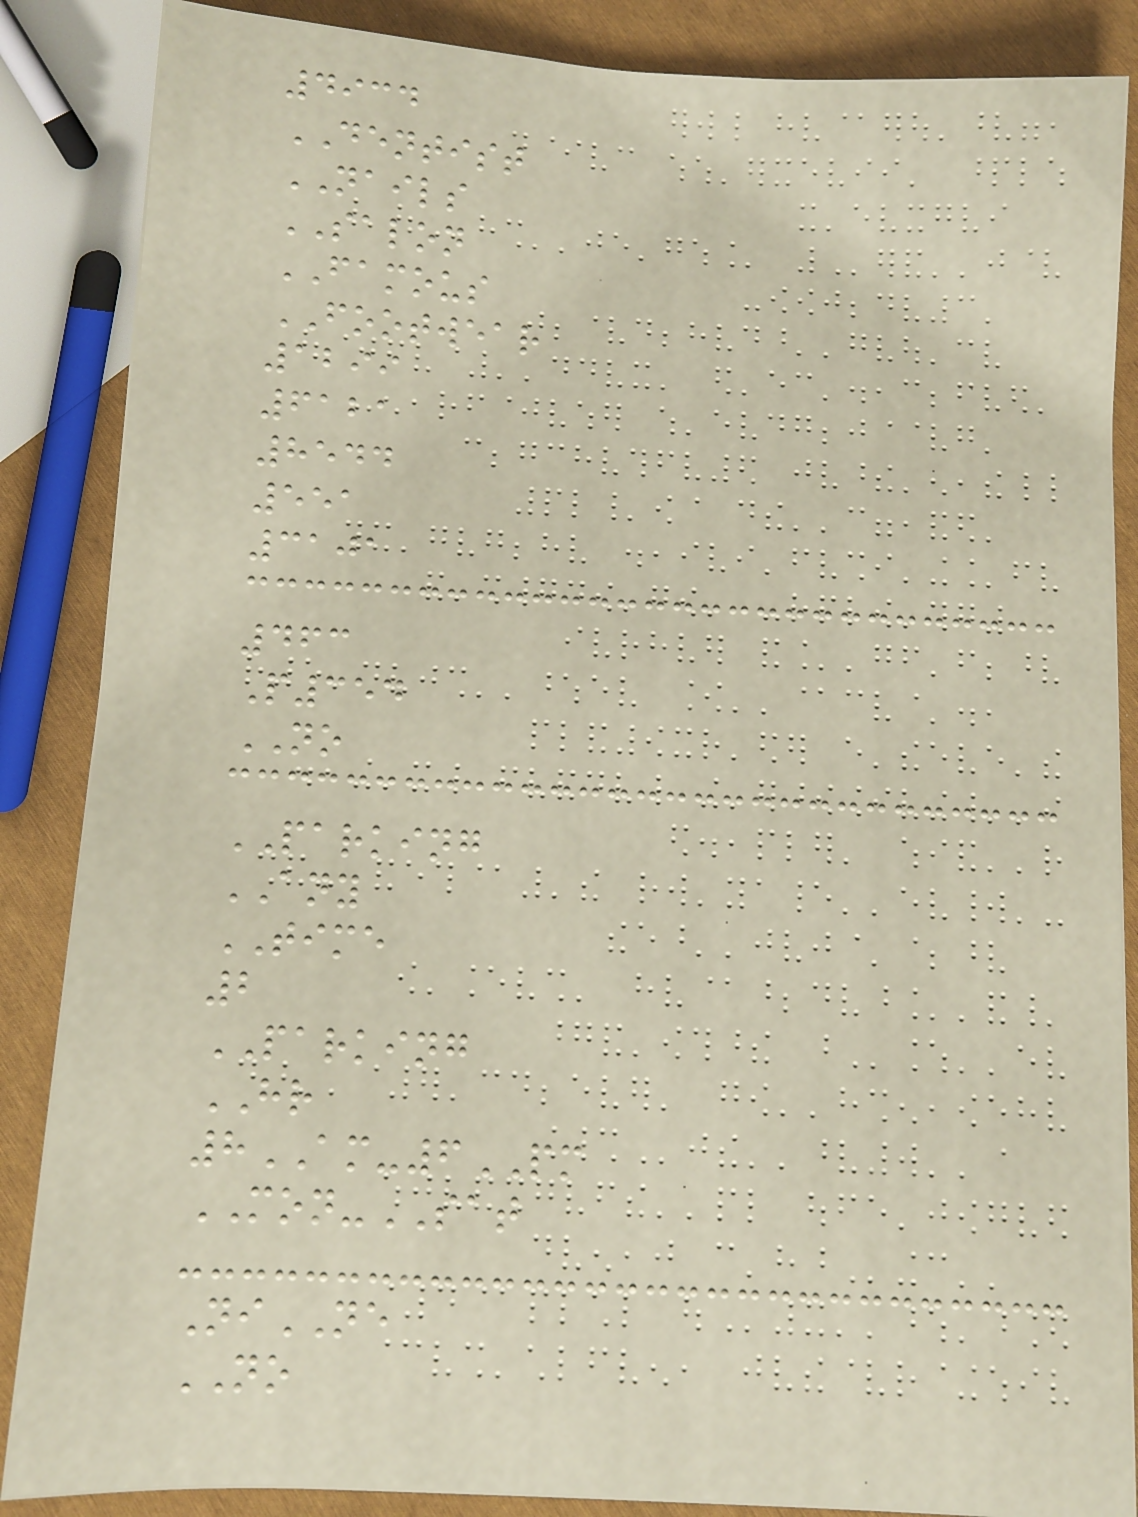4934
DENTIST
NAILS
SALON
FAMOUS
FOOTWEAR
1299
6121
8544
551
3101
463
P354
NO
PARKING
ANY
TIME
2
PARKING
HR
8AM-6PM
MON-SAT
NiNE
NO
